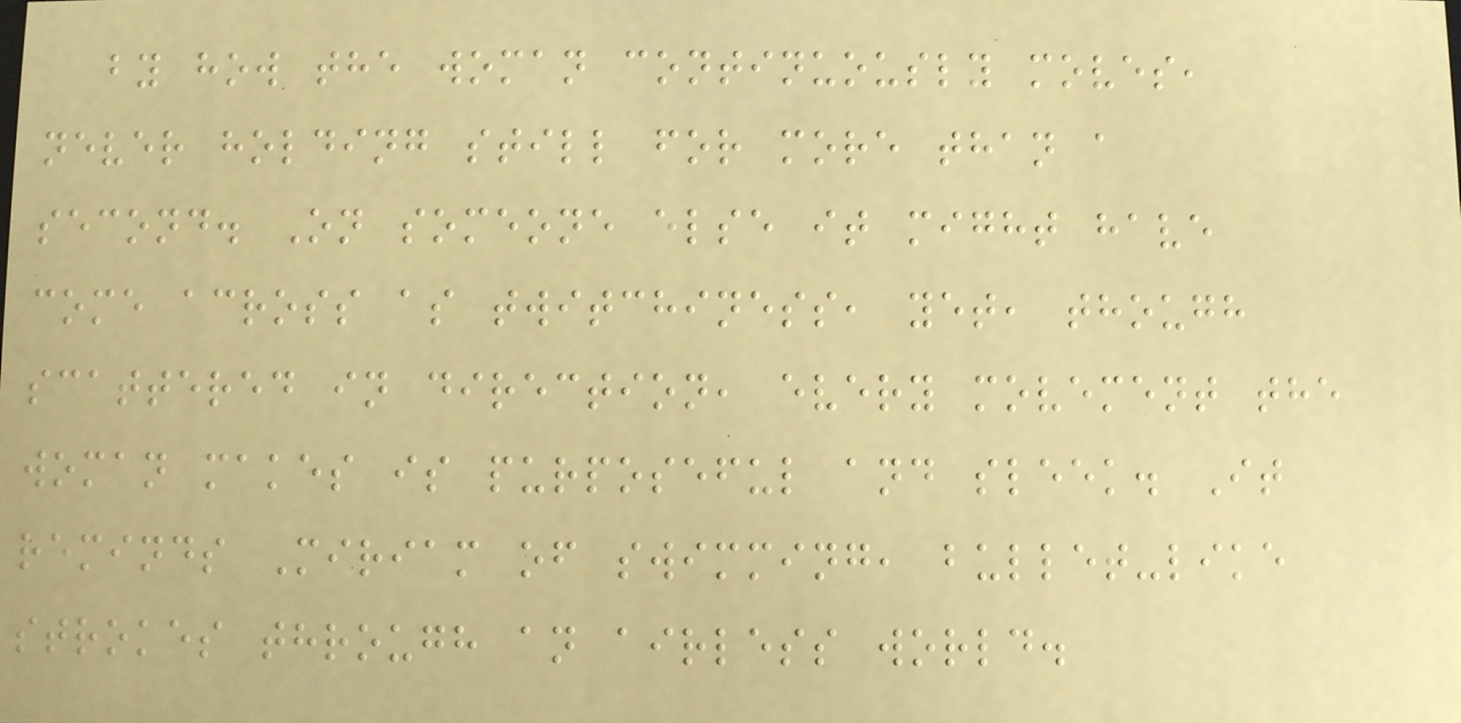by how the woman continuously moves,
never holding still for more than a
second. On someone else it might have
come across as twitchiness, yet, though
scattered in direction, every movement the
woman makes is purposeful and sleek. It
reminds Miriam of swimming, bullet-like
strokes through an airless world.
